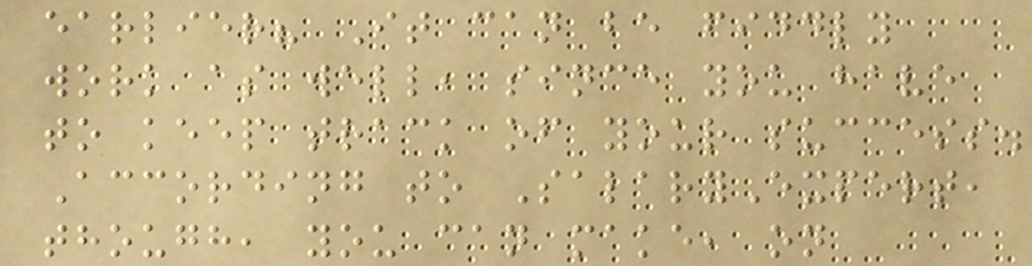earlier? It can be fiddly
work as well, since you have
to keep track of your success.
According to SalaryExpert,
though, you can make, on
